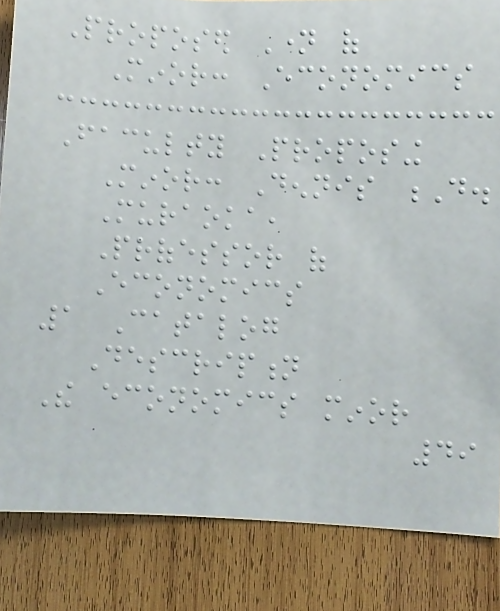Proposed Name of
Minor: Economics
Faculty Proposing
Minor: Dennis D.
Muraoka,
Professor of
Economics
1 Catalog
Description
The economics minor
49
